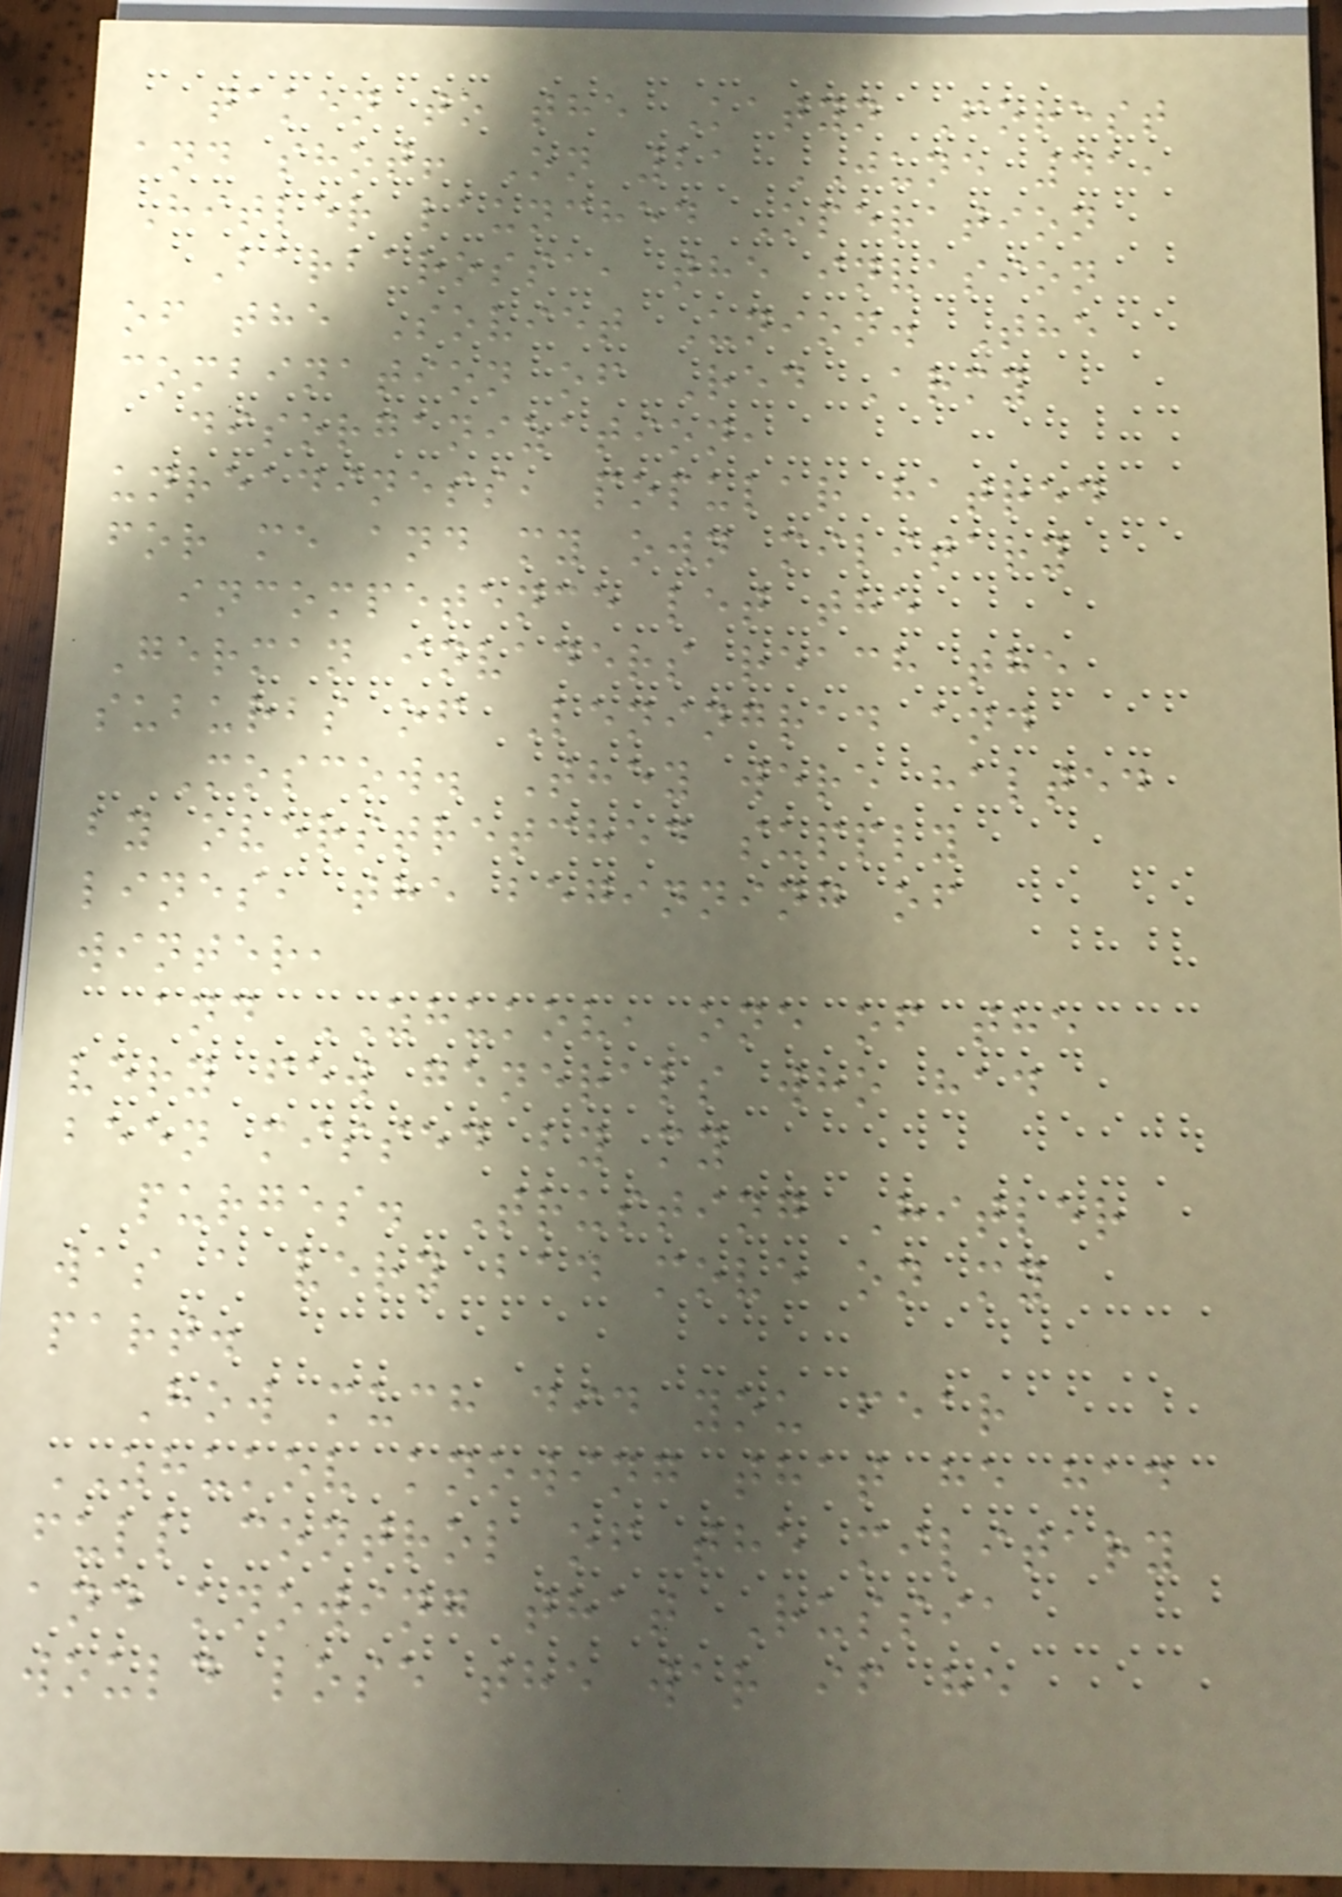taken to the Katyn Forest
and shot! On 21 JUNE 41,
Hitler launched Operation
Barbarossa, the invasion
of the Soviet Union. The
combination of Red Army
disorganization,
unreadiness, popular hatred
for me and my own military
incompetence let the
German invaders reach the
suburbs of Leningrad and
Moscow. They were halted
by overstretched supply
lines, the beginning of
winter,
and ZHUKOV, one of the
very few generals who had
been missed by my
purges. Trusting Hitler
was a very bad move on my
part.
How much did you fear
ZHUKOV knowing that he had
full control of the military
and knowing that Russia
would lose the war if he
